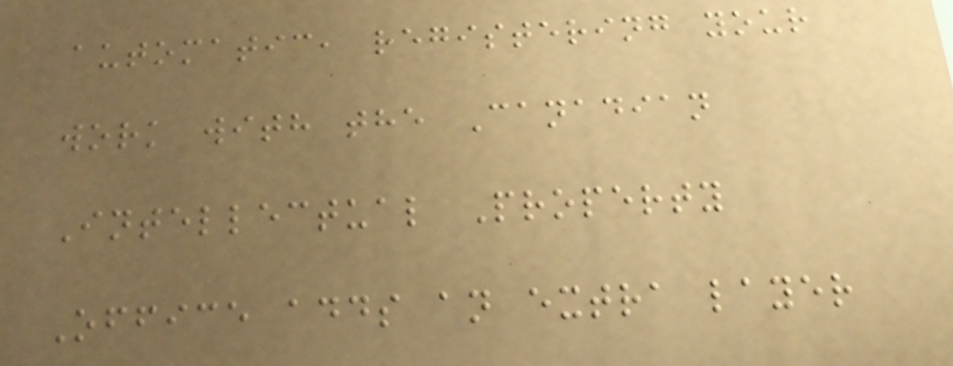automatic, registering your
work with the Canadian
Intellectual Property
Office adds an extra layer
